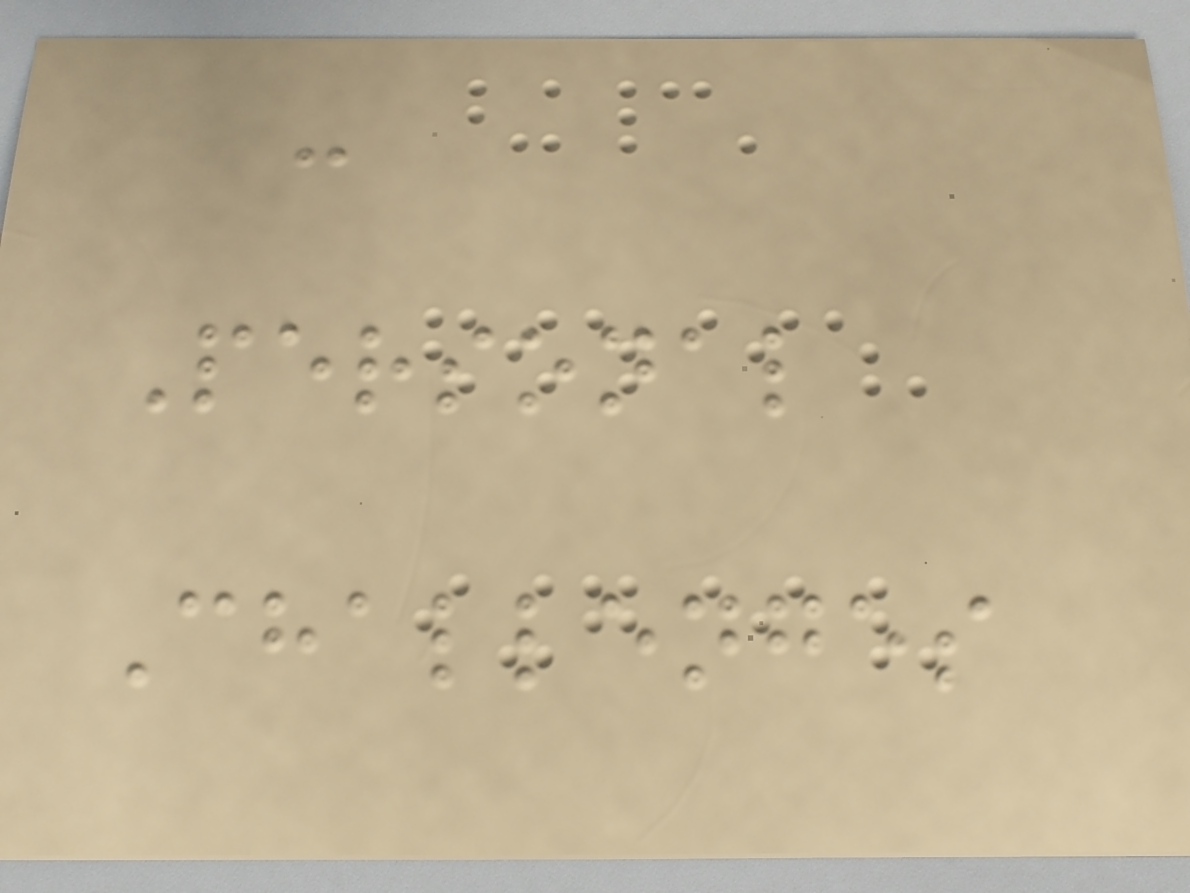-
Personal
Challenges
